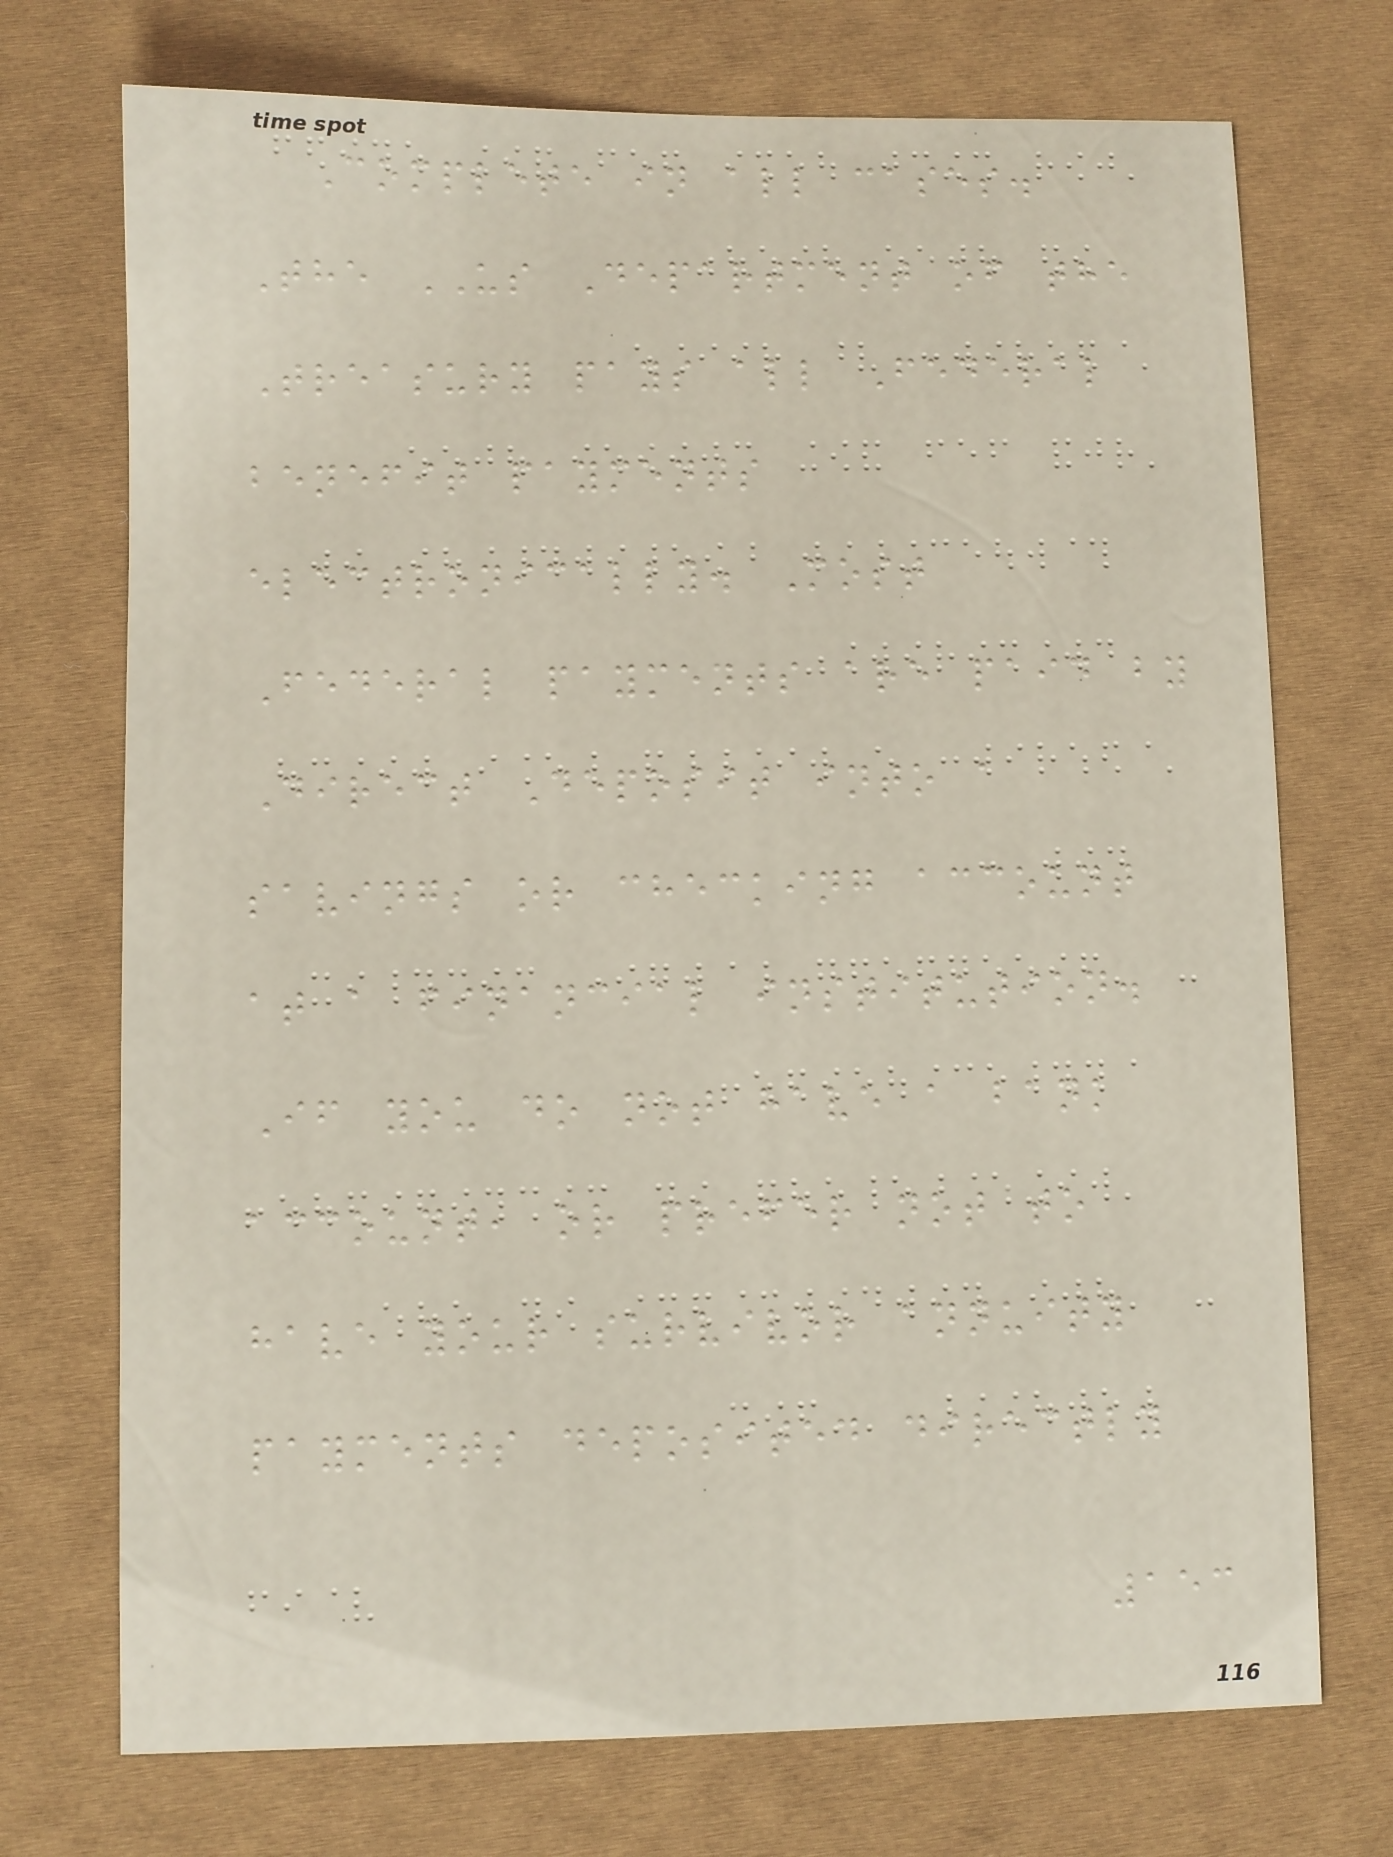Complete in all cases.
The US Department of the
Treasury pays all Federal
benefit payments
electronically. Most
Federal payments are paid by
Direct Deposit into a
savings or checking account
at a financial institution.
If you do not have a bank
account, or prefer not to
have your survivor annuity
payments deposited directly
153
